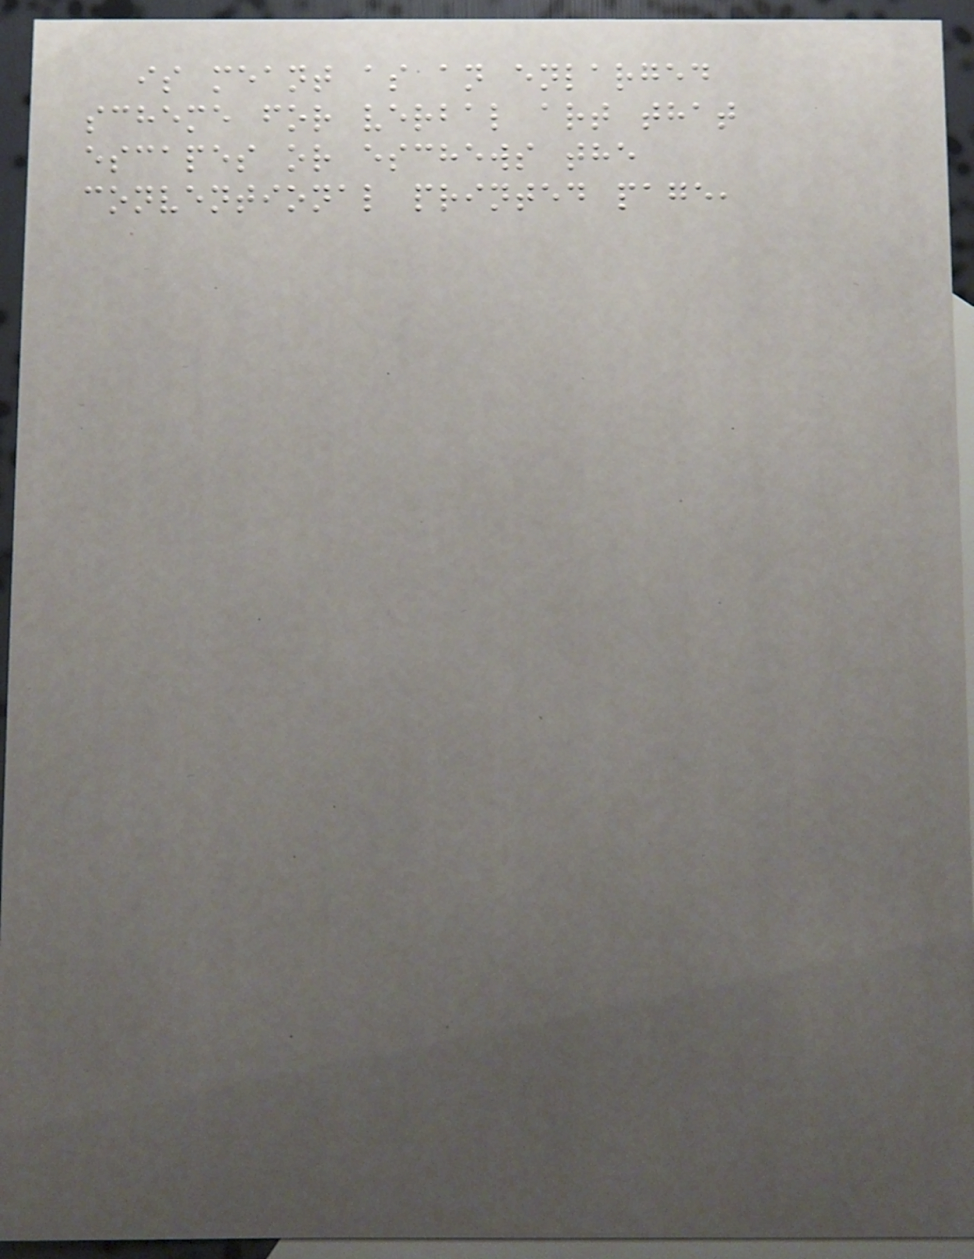is meant as an enlarged
scheme for verbal art that
escapes or eschews the
conventional printed page,
